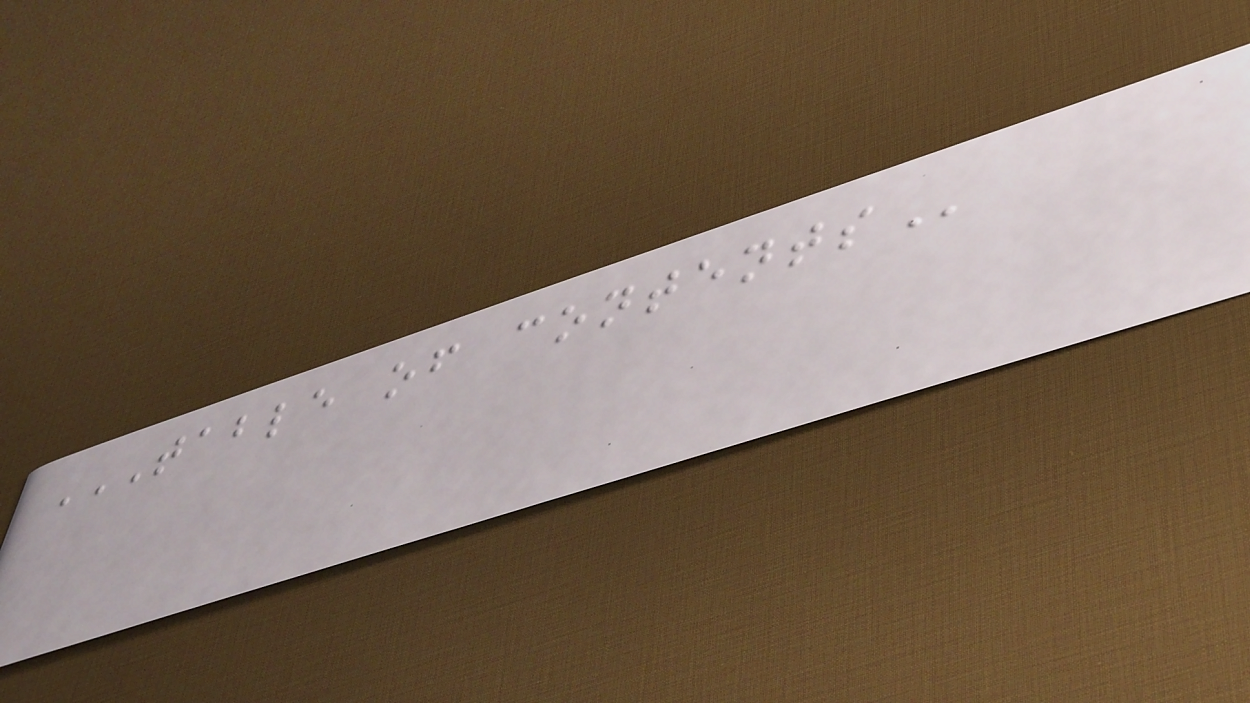TABLE OF CONTENTS
